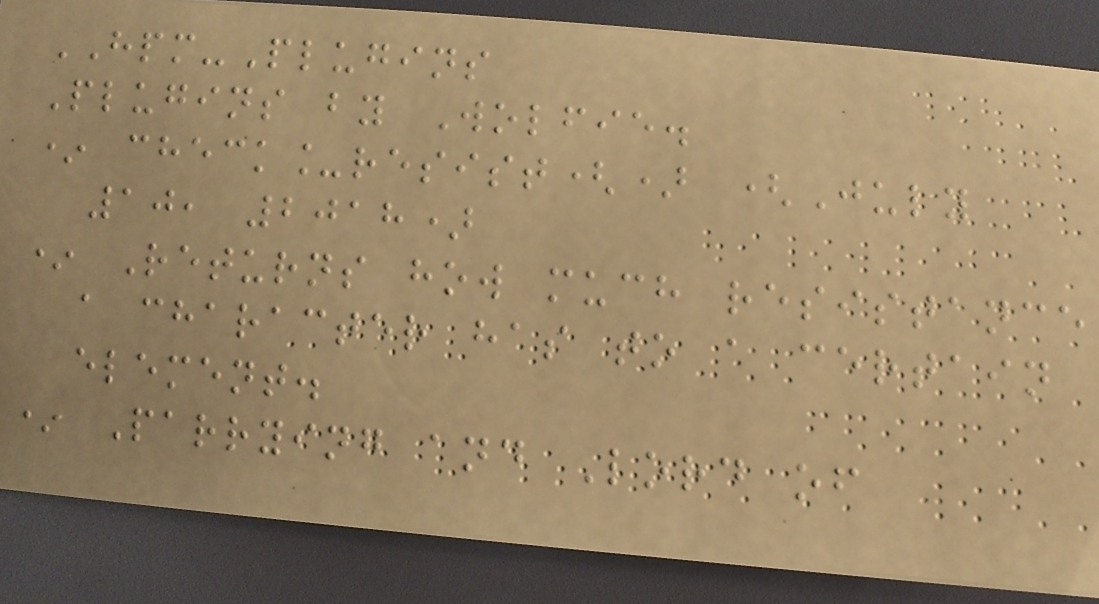HPM-Plugins
Plugins by Wolfie.
* check_resist() (July
10, 2018)
* Returns how much resistance
a character has to a certain
element.
* Parrying and Lord of
